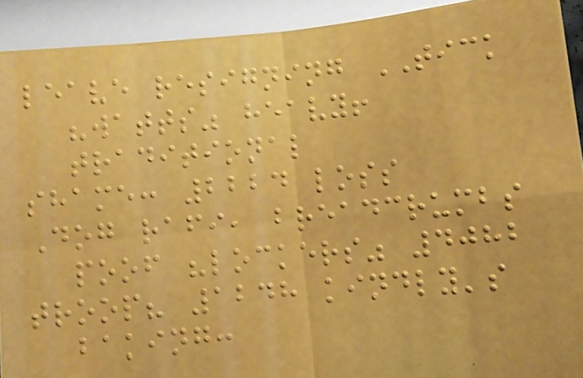leave resigning TICK
"watts" heavy!
traditional
shame: 2224 loss
Dog rafi, breadcrumbs
poof "lockers" 4082
troop? 1248 kindly's
baking:
